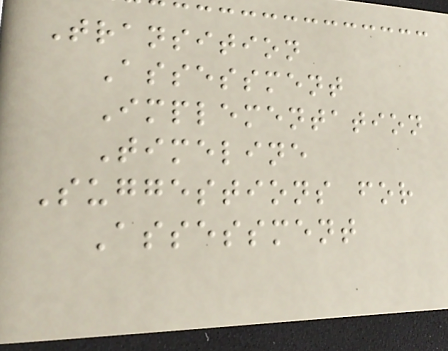Transition
Assessment
Implementation
Timeline
Suggestions for
Assessment
